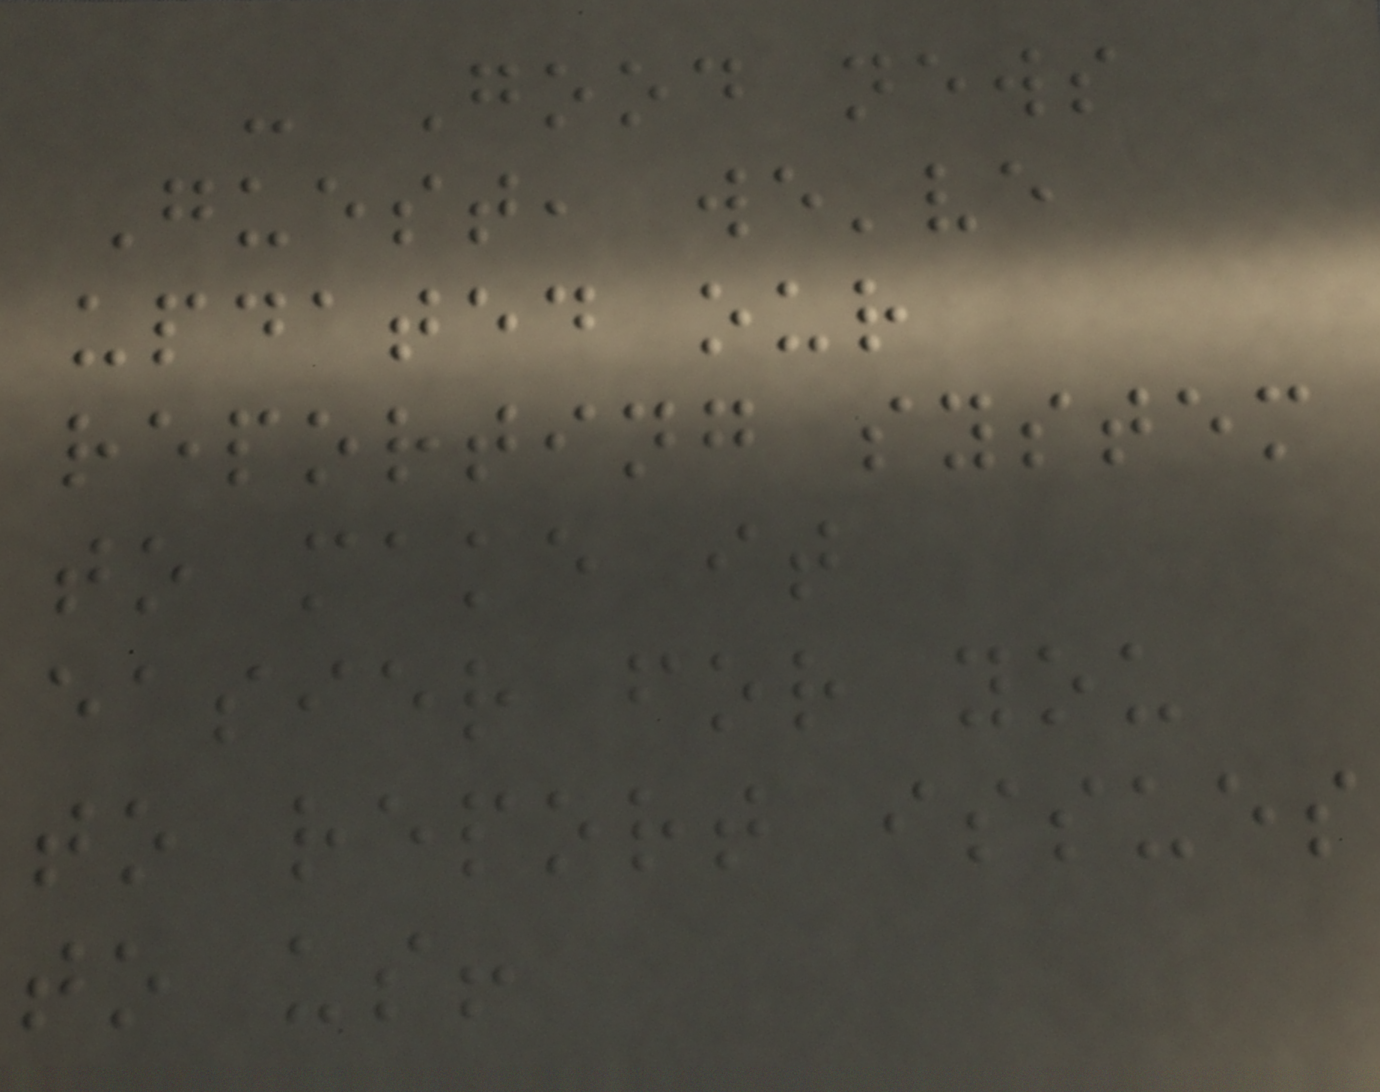- Good news
Guest, we've
updated our
reporting system
to make it
easier for you
to report issues
to us!
